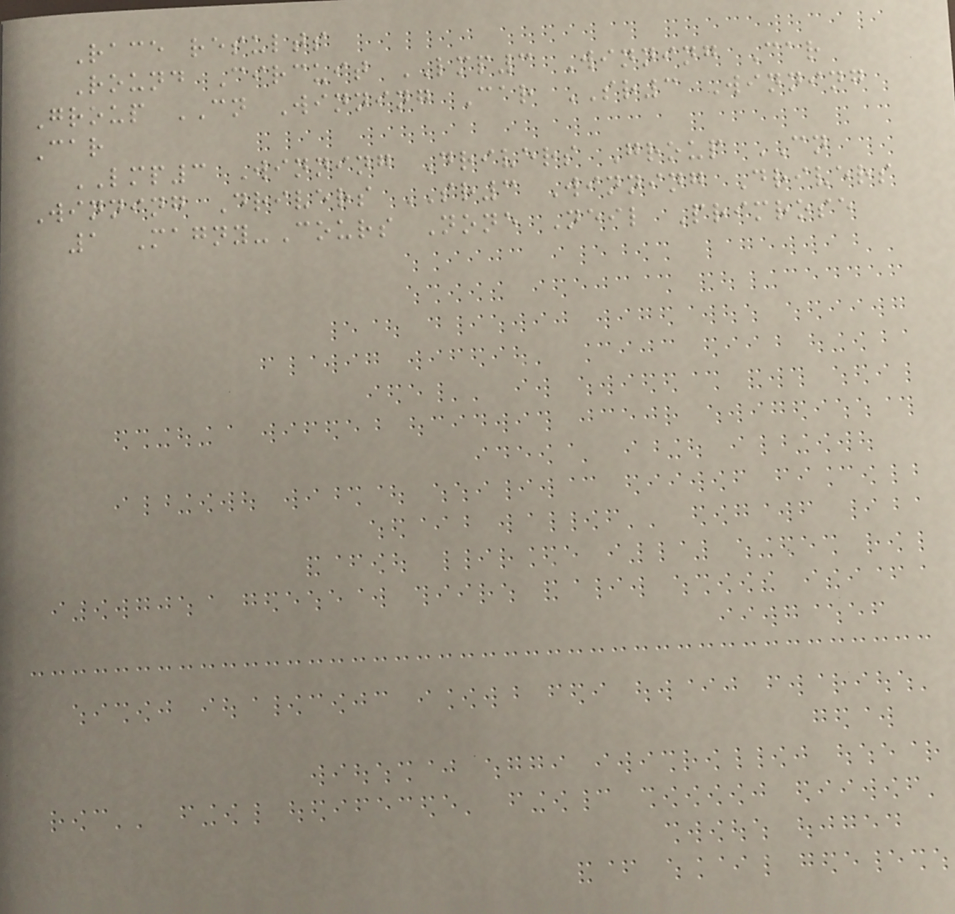Race results
Round Circuit LMP3 Winning Car
Group CN Winning Car SR3 Winning
Car
LMP3 Winning Drivers Group CN
Winning Drivers SR3 Winning Drivers
1 Magny-Cours None Neil Primrose
